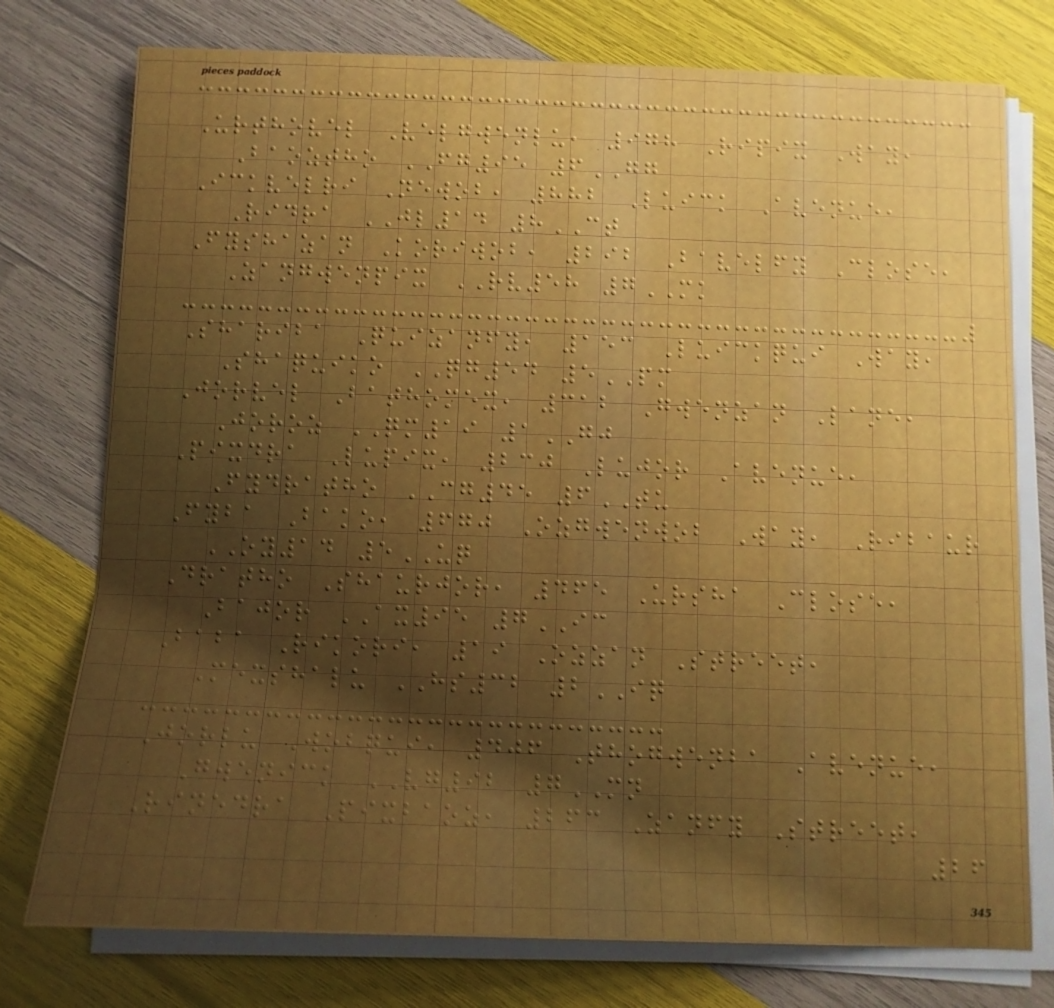Urthovel Velgwenlu, 978 Ripix Way,
Baoztho FG95 6GG
Ickvelri Newob, 882 Luick Avenue,
Ridra JL14 8CT
Fyshazan Koriwob, 292 Bavelfy Close,
Zangwenpix RV58 7MK
Shariba Quizanfy, 153 Luickqui Way,
Shaquiko QG54 5PM
Jorvel Bathomex, 312 Gwenzan Lane,
Joroz QM19 1GJ
Pixdra Lupix, 230 Lujor Avenue,
Fydratho CG45 6TU
Fyba Bako, 670 Ozgwenwob Way, Ribaur
OY14 5UQ
Dratho Shaurjor, 465 Ursha Close,
Bajor AX95 7IC
Baba Rikori, 19 Ozzan Street,
Mexshalu HS32 2IQ
Jorlu Wobqui, 406 Thogwenba Avenue,
Gwenick VG92 7MN
Rinedra Pixbaoz, 263 Zanfy Street,
26
